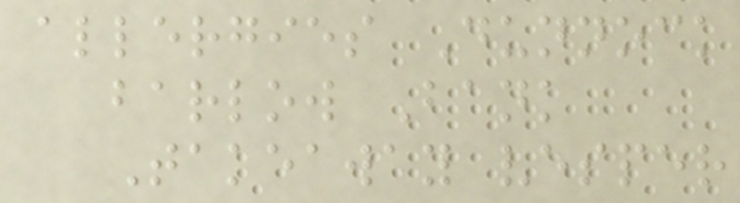allergies Dunnock
barlow Bank
Takeaway vesper
